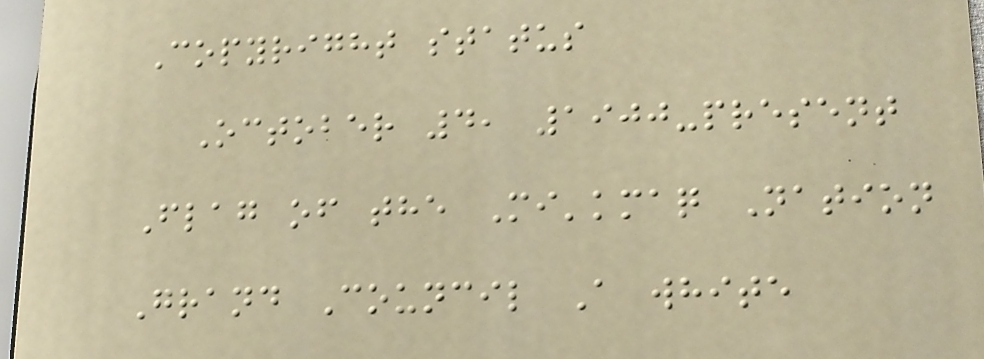Copyright status
October 4, 1900-present
Flag of the Mi'kmaq Nation
Grand Council A white
